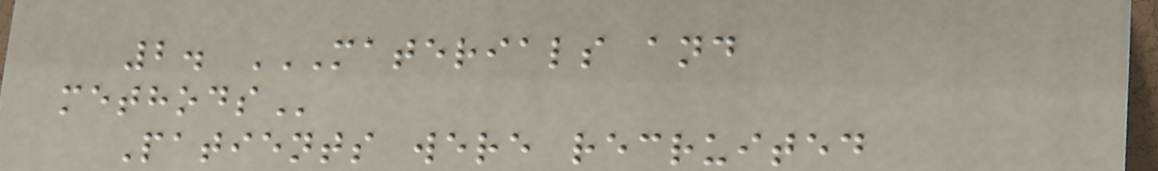2. MATERIALS AND
METHODS
Patients were recruited
